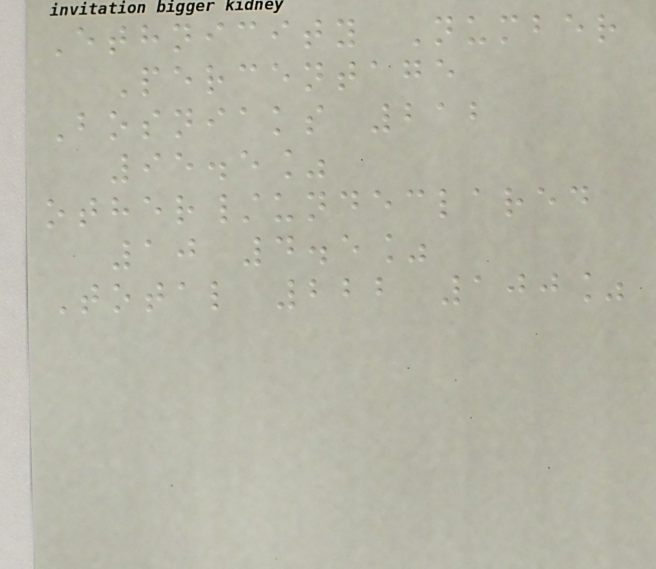Ethnicity Number
Percentage
Bosniaks 212
95.5%
other/undeclared
10 4.5%
Total 222 100%
